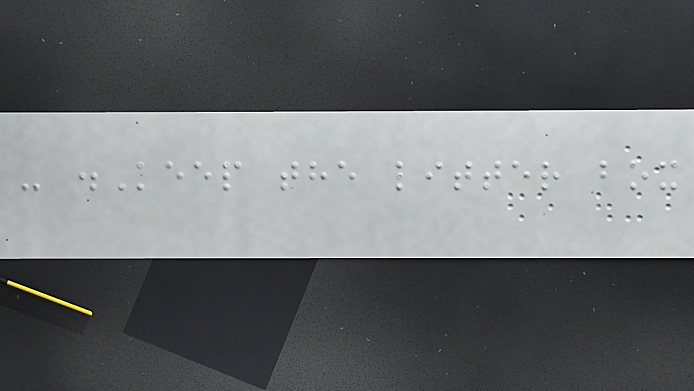- .Keep the litter box
